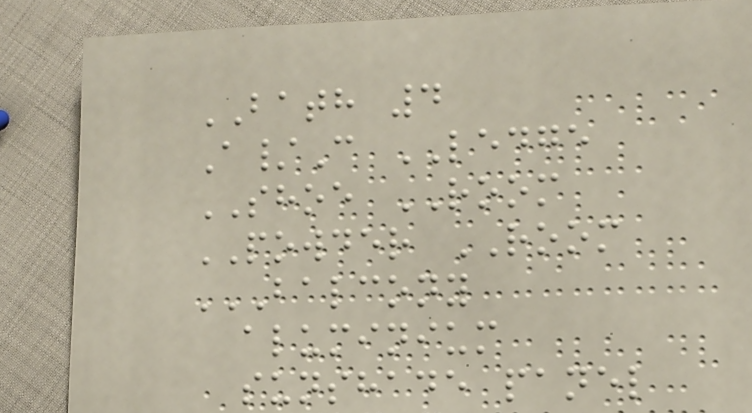BATH 4
A/C LEDGE
SHOE ROOM
POWDER ROOM
BALCONY
ALUMINIUM
SUNSHADE PANEL
